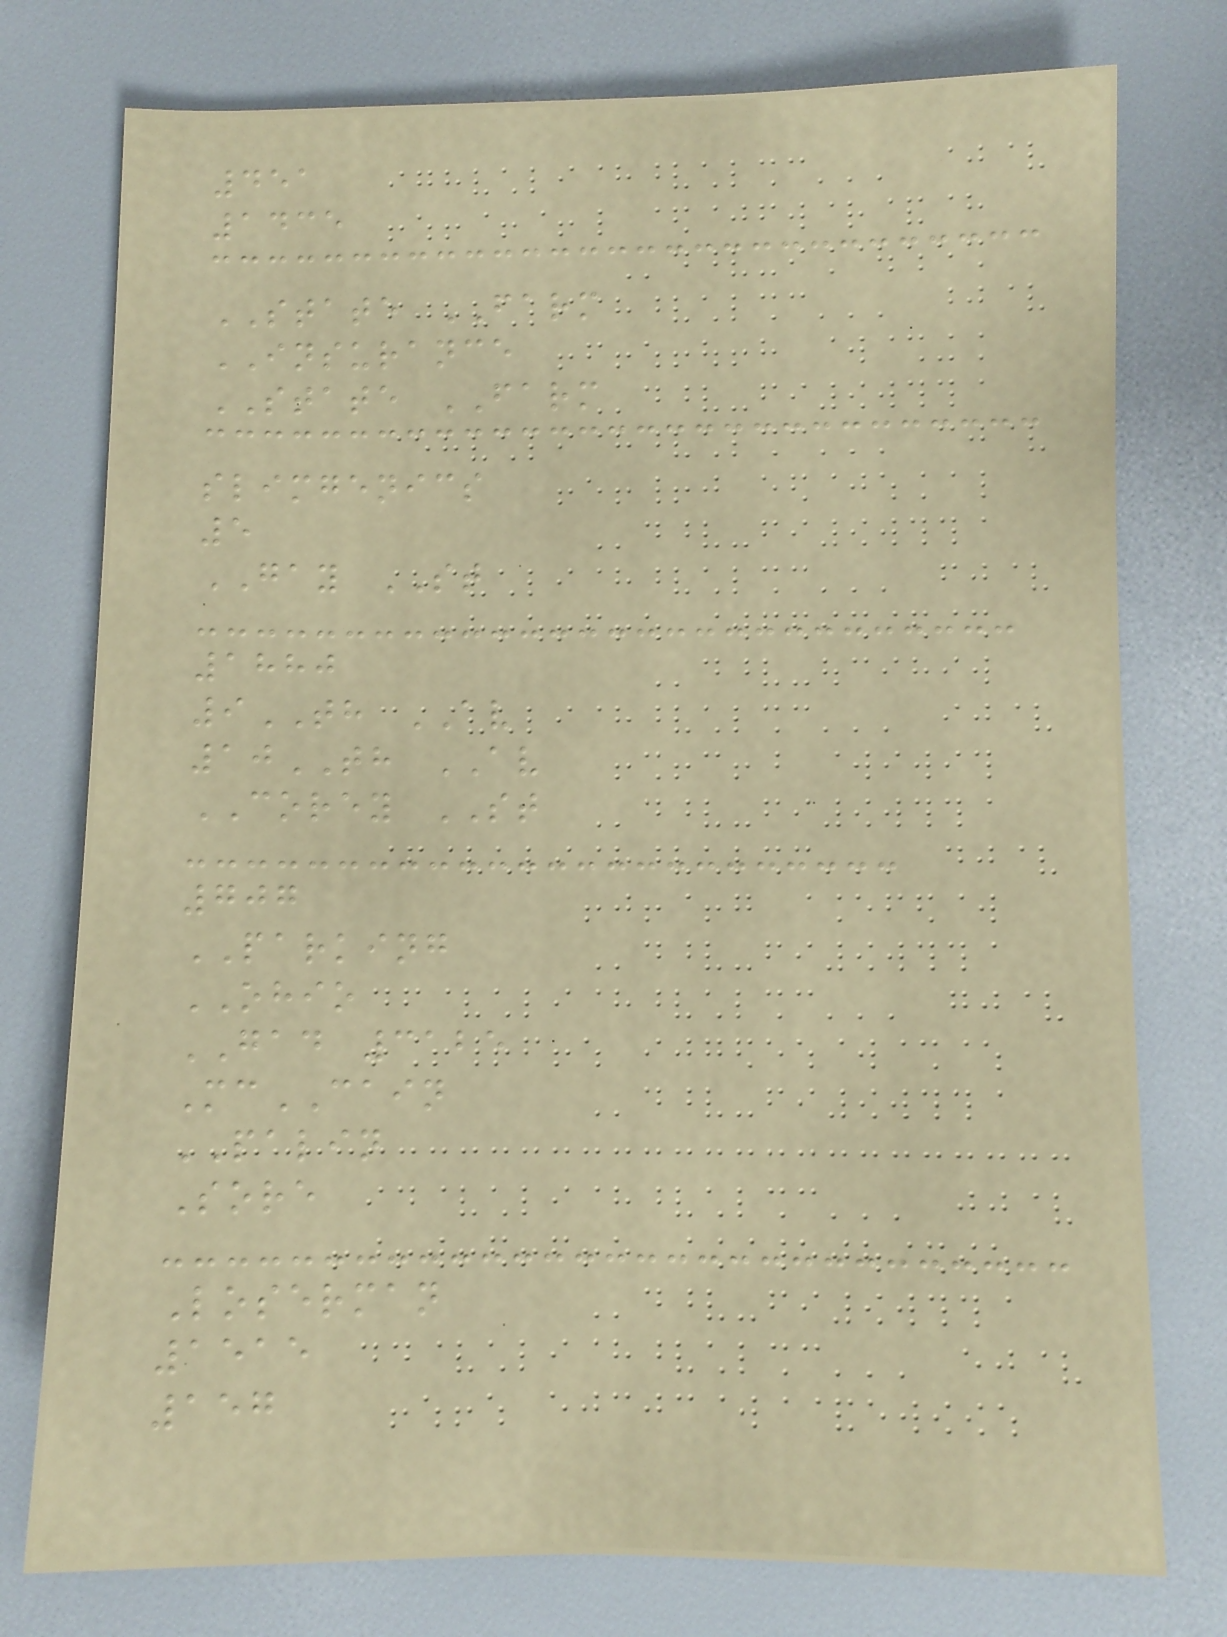451
1435
STATE FARM
INSURANCE
STATE FARM
slimgenics
5
GAY ST
1880
9TH AV
10TH AV
COREY ST
707
PARKING
OHIO
GAD 3125
McCAIN
PALIN
Sore
Loserman
1515
157
